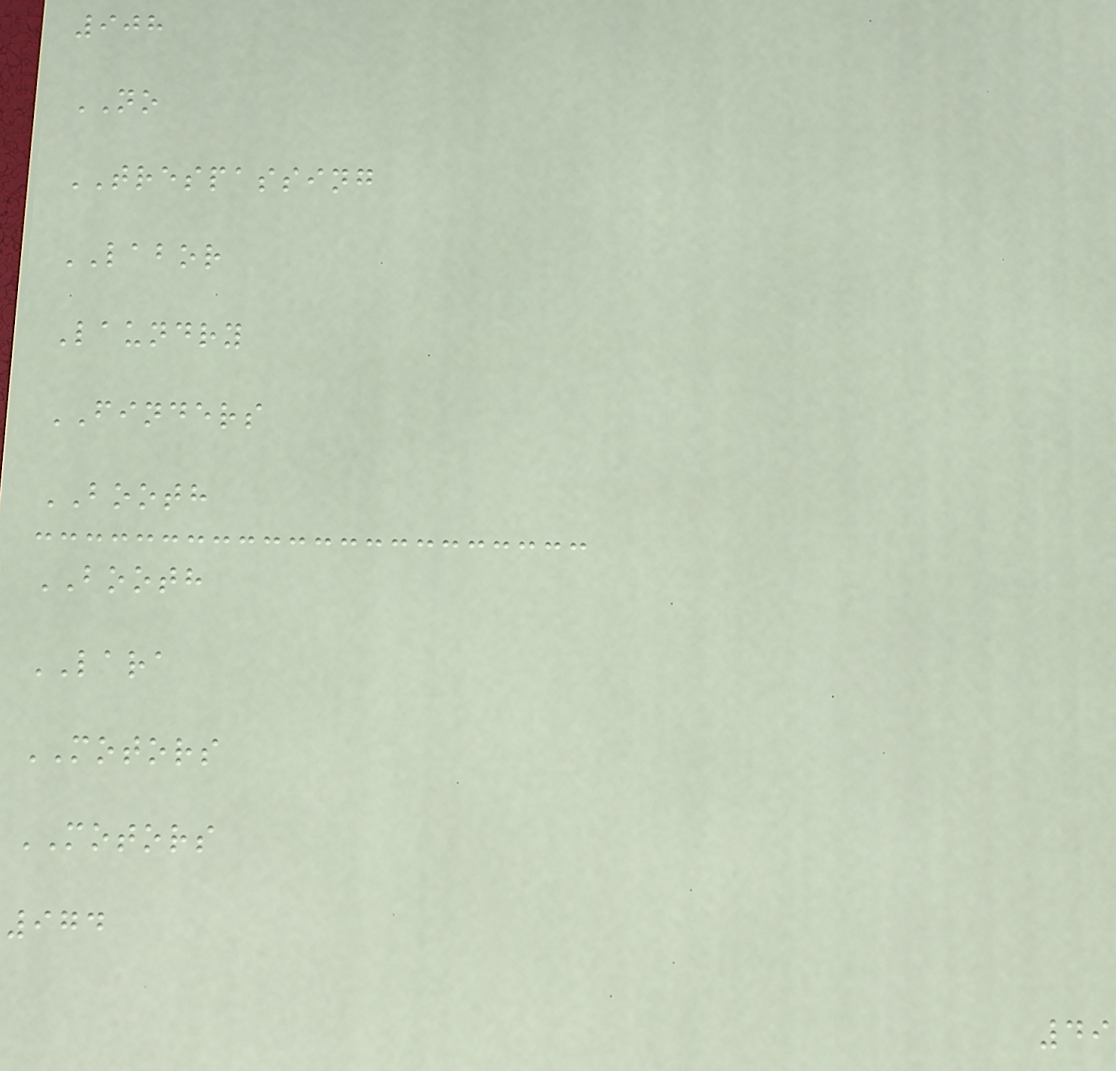908
NO
TRESPASSING
LABOR
Laundry
FINDERS
BOOTH
BOOTH
LARA
MOTORS
MOTORS
974
49
